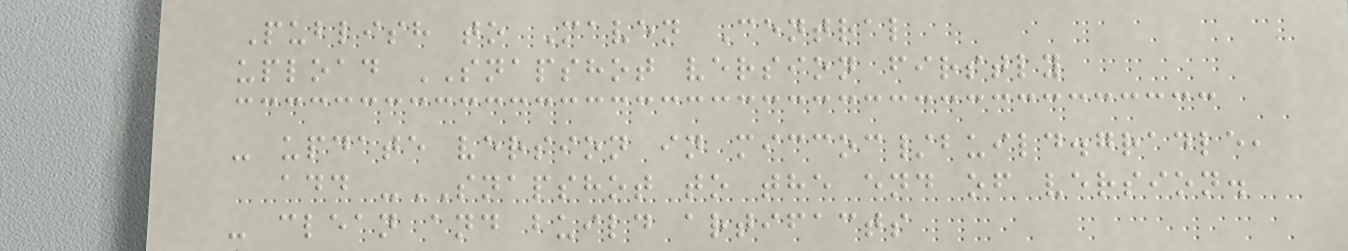Publish to Maven Central
upload SNAPSHOT version firstly
- update version in miccoc/build.gradle,
add -SNAPSHOT to the end of version.
- clean and build artifacts
